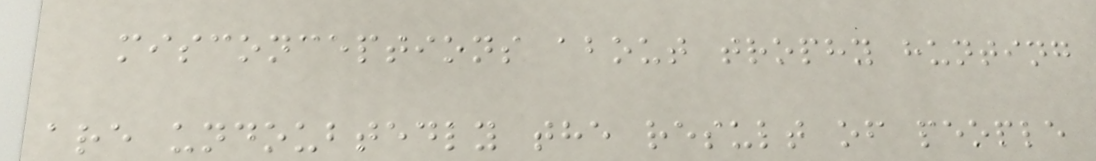misconceptions about trophy hunting
are undoubtedly the result of people
